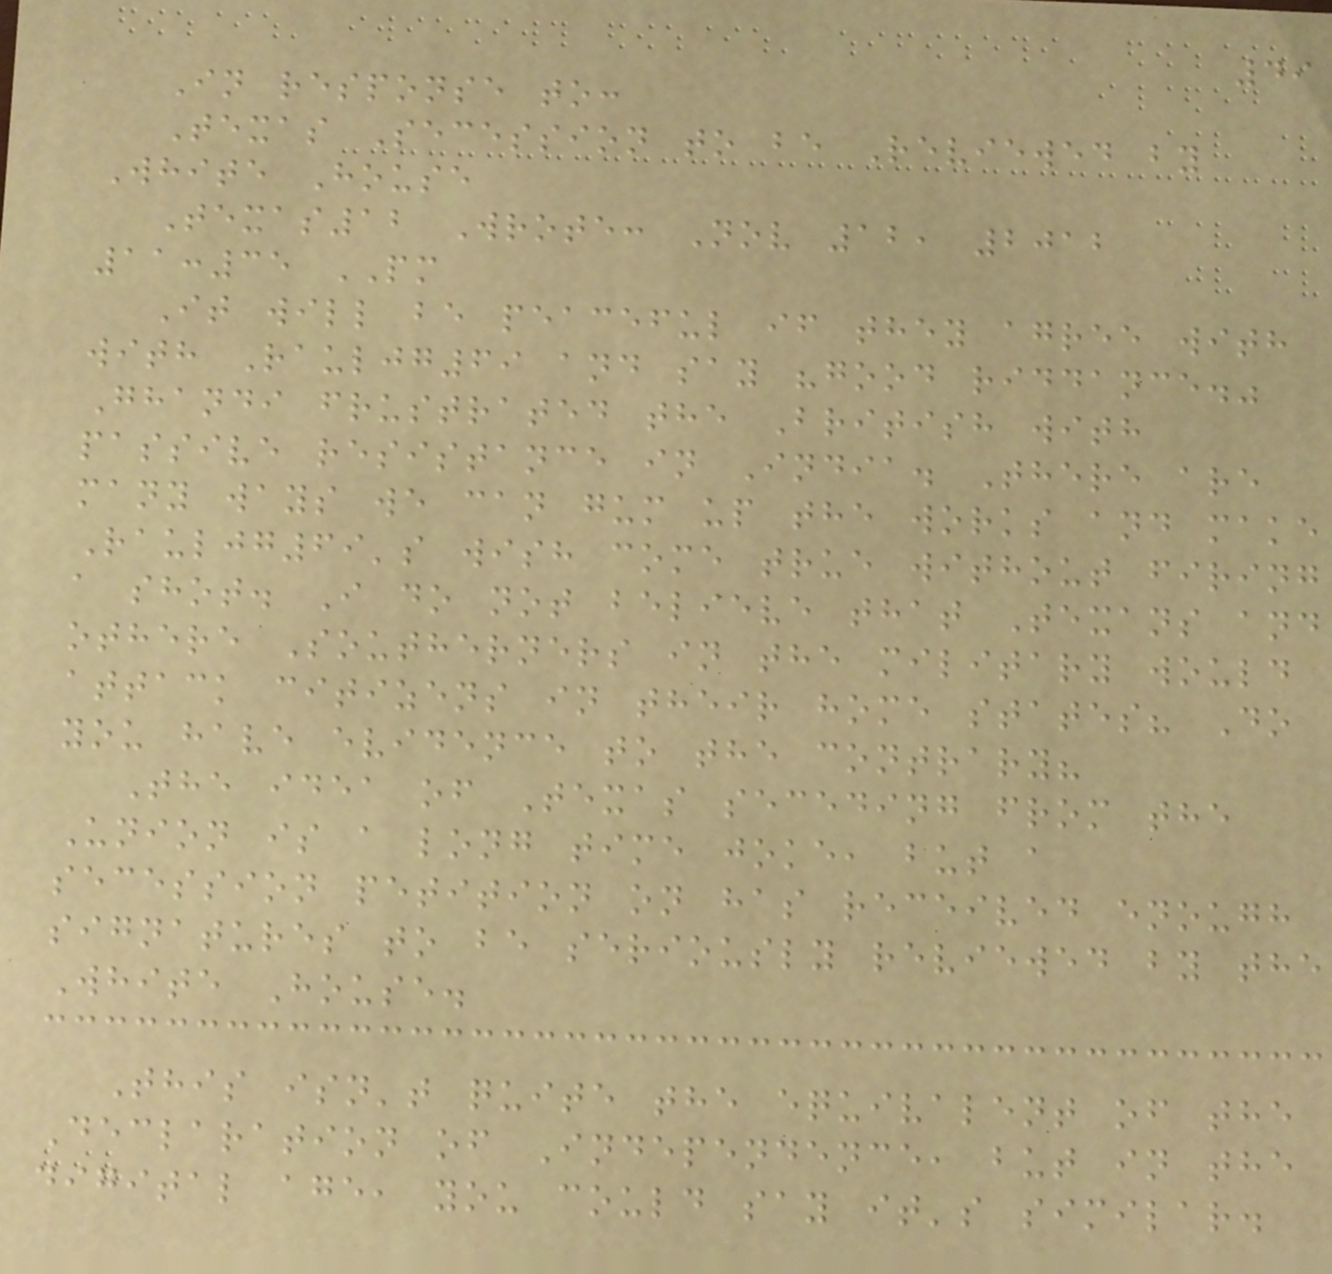49
In response to:
Texas Secession to be Reviewed by
White House
Texas12 Wrote: Nov 12, 2012
11:35 PM
It will be peaceful if they agree with
with Rauljg69 and say "good riddance."
Ghandi frustrated the British with
passive resistance in India. There are
many ways we can gum up the works and make
Rauljg69's wish come true without firing
a shot. I do not believe that Texans and
othere Southerners in the military would
attack citizens in their home states? Do
you have evidence to the contrary?
The idea of Texas seceding from the
Union is a long time joke, but a
secession petition on has received enough
signatures to be seriously reviewed by the
White House.
This isn't quite the equivalent of the
Declaration of Independence, but in the
digital age, you could say it's similar.
